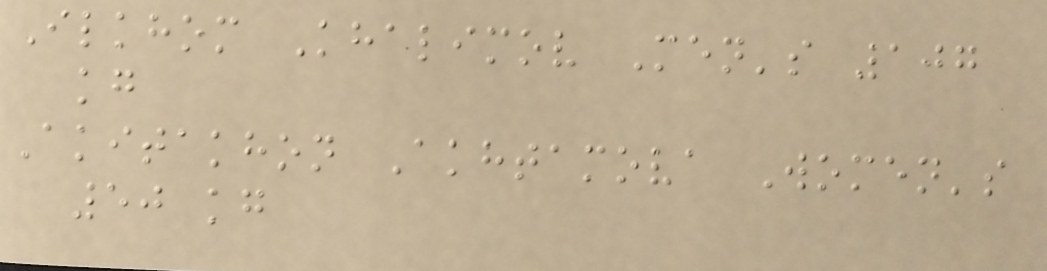Ilkhom Khalimov Men's 107
kg
Akitakhon Akhtamova Women's
50 kg
